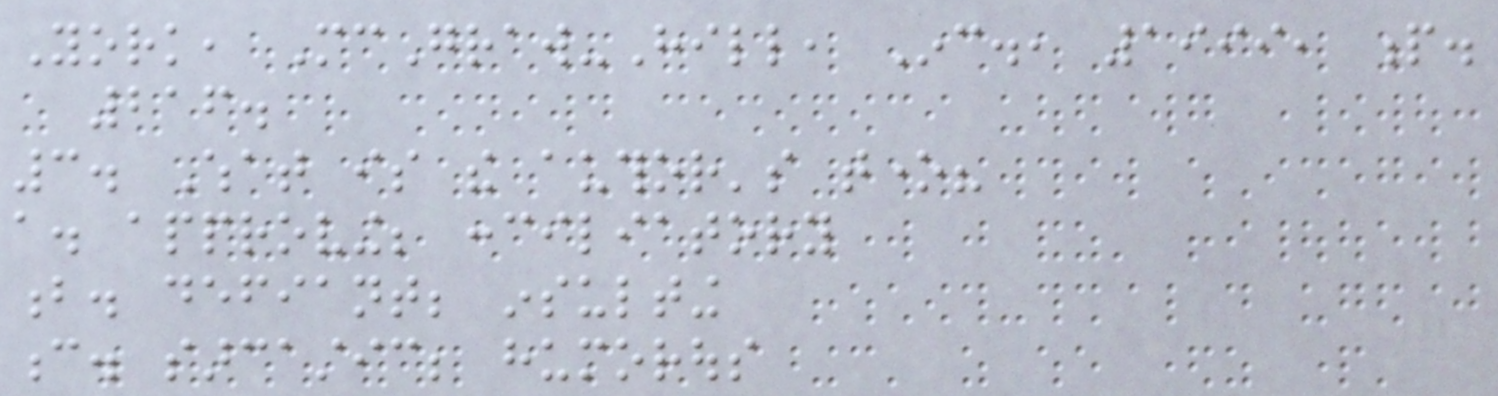York, McGraw-Hill, Inc., 1999, p.
216.
3. What is the author's tone?
a. approving; conciliatory
b. defiant; insulting
c. sarcastic; humorous
